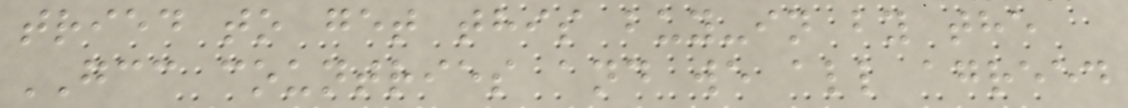tried to get this buy-in by the
GCC countries and we all agreed
